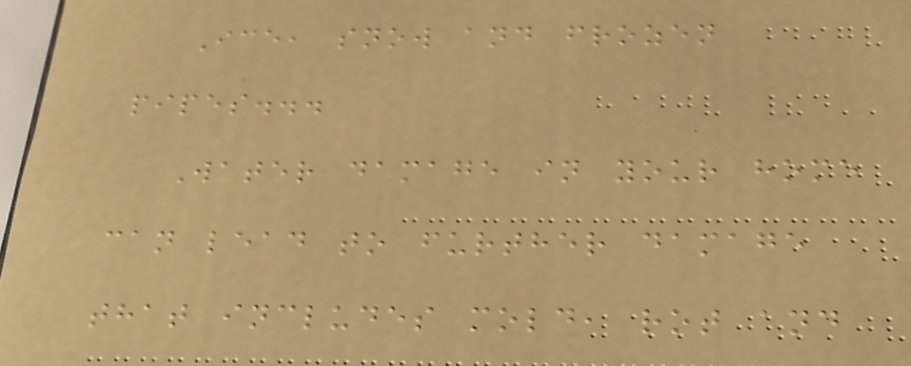Ice, snow and frozen
pipes...
Water damage in your home
can lead to further damage
that includes mold, rot and
